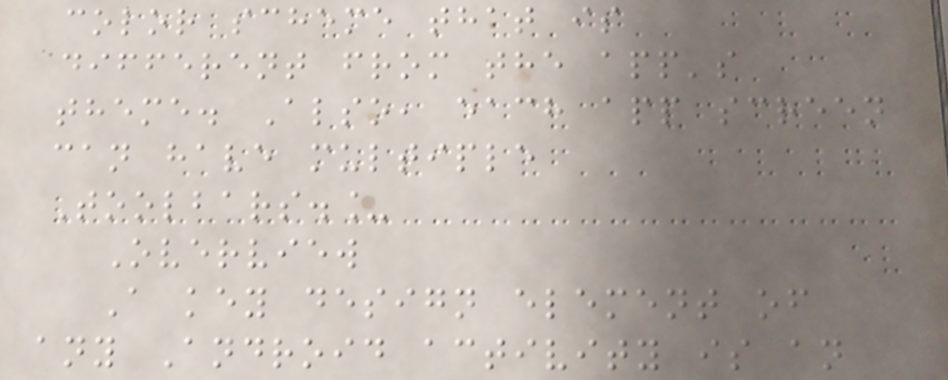color scheme that is
different from the app's
theme. Also, each app screen
can have multiple
Toolbars._
Overview
A key design element of
any Android activity is an
